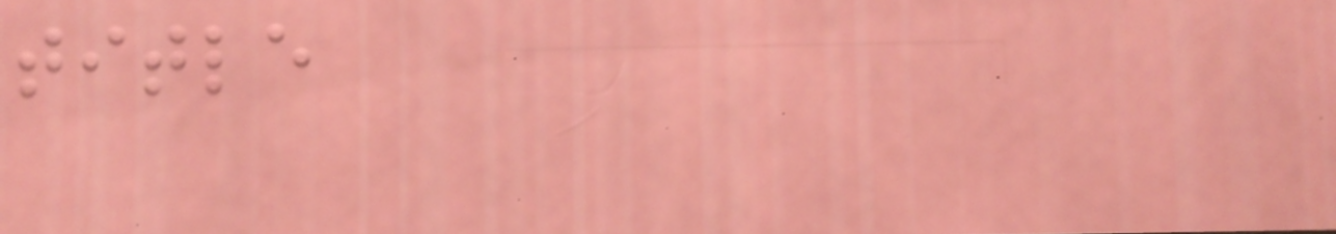title
